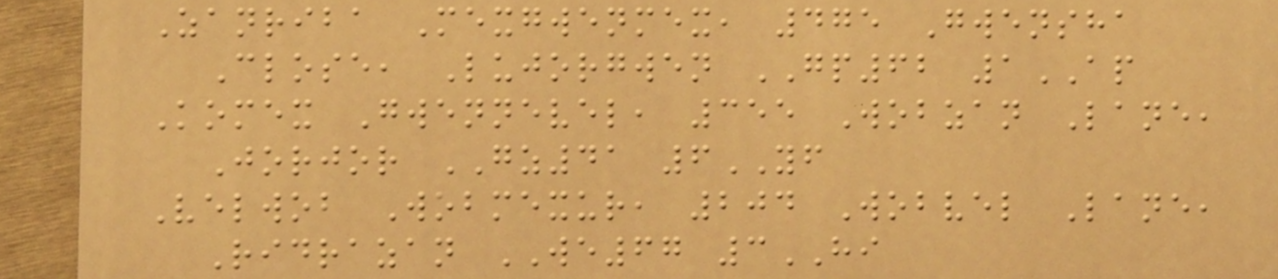Zanriba Mexgwenmex, 475 Gwensha
Close, Lujorgwen GP62 1AP
Komex Gwennevel, 355 Wobzan Lane,
Jorjor GZ41 6YF
Velwob Wobmexur, 204 Wobvel Lane,
Ridrazan WE67 3HI
